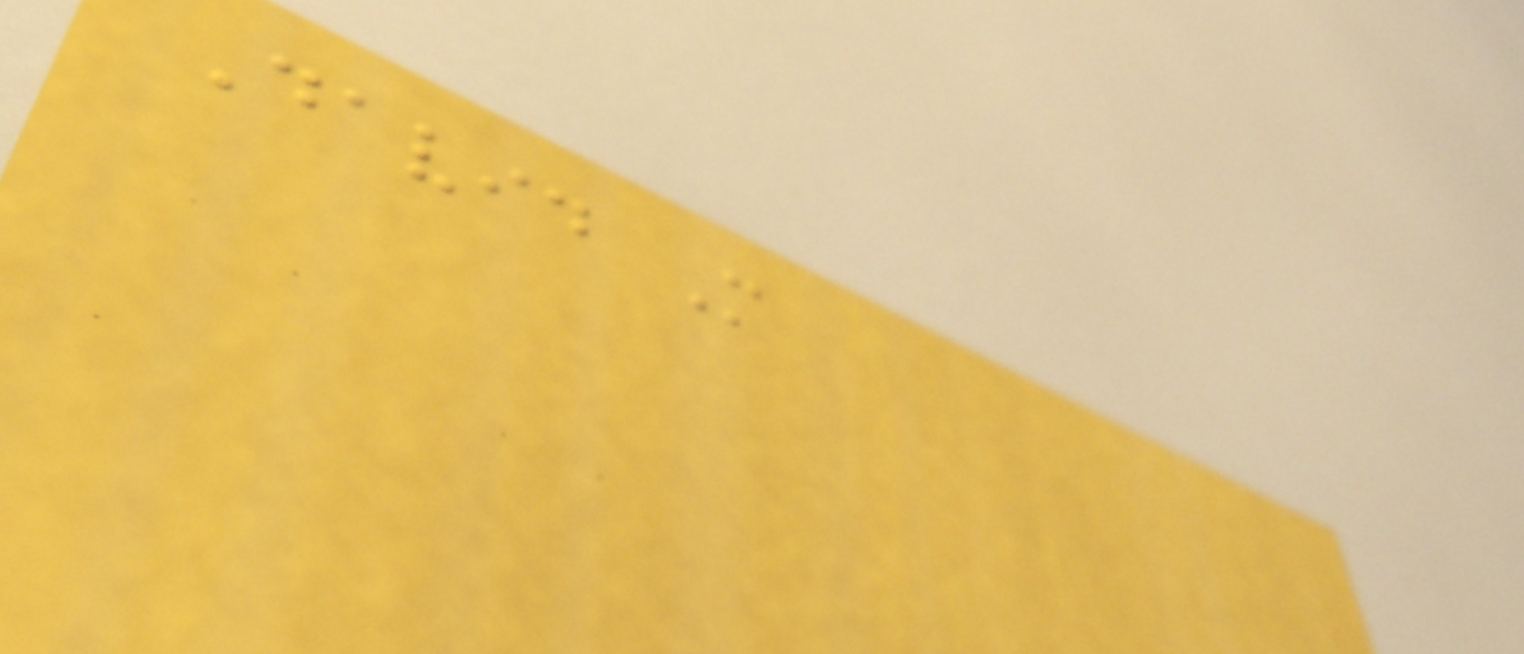David M
